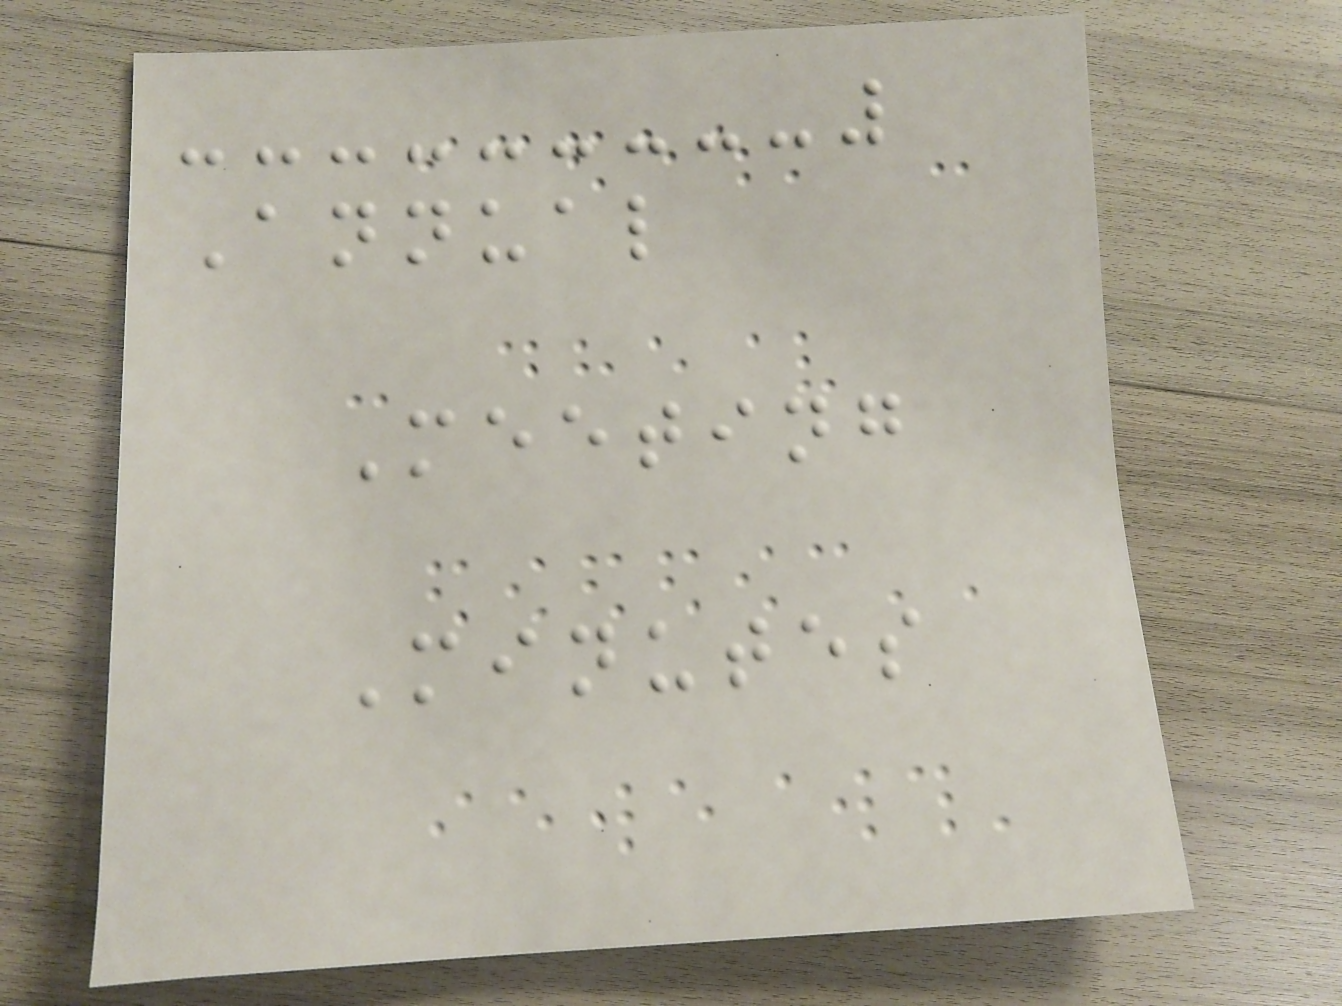Annual
Meeting
Minutes
